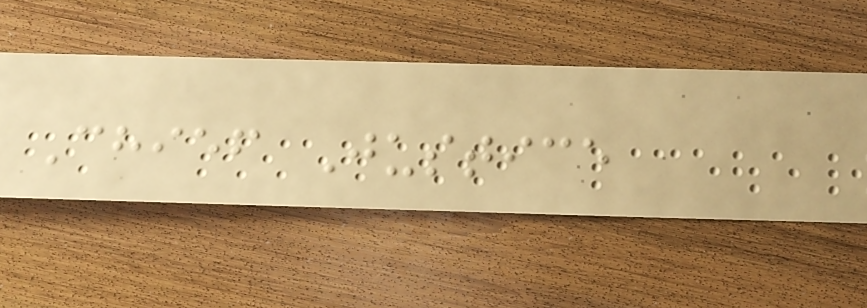Chief Justice
